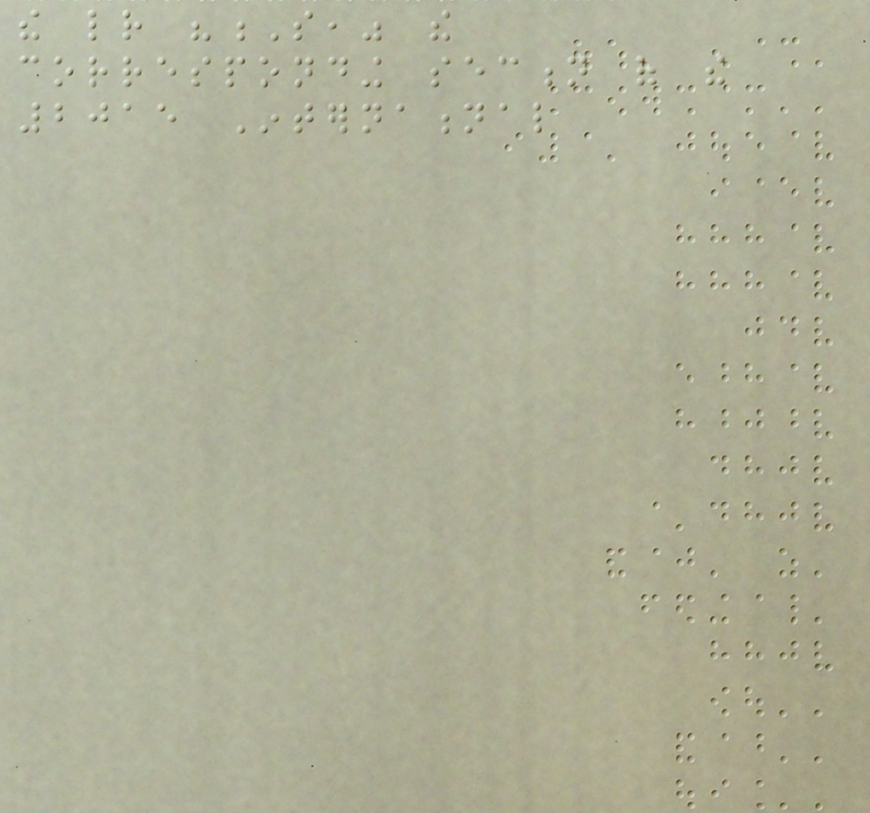the letter "S," the
corresponding section of the
2015 International
